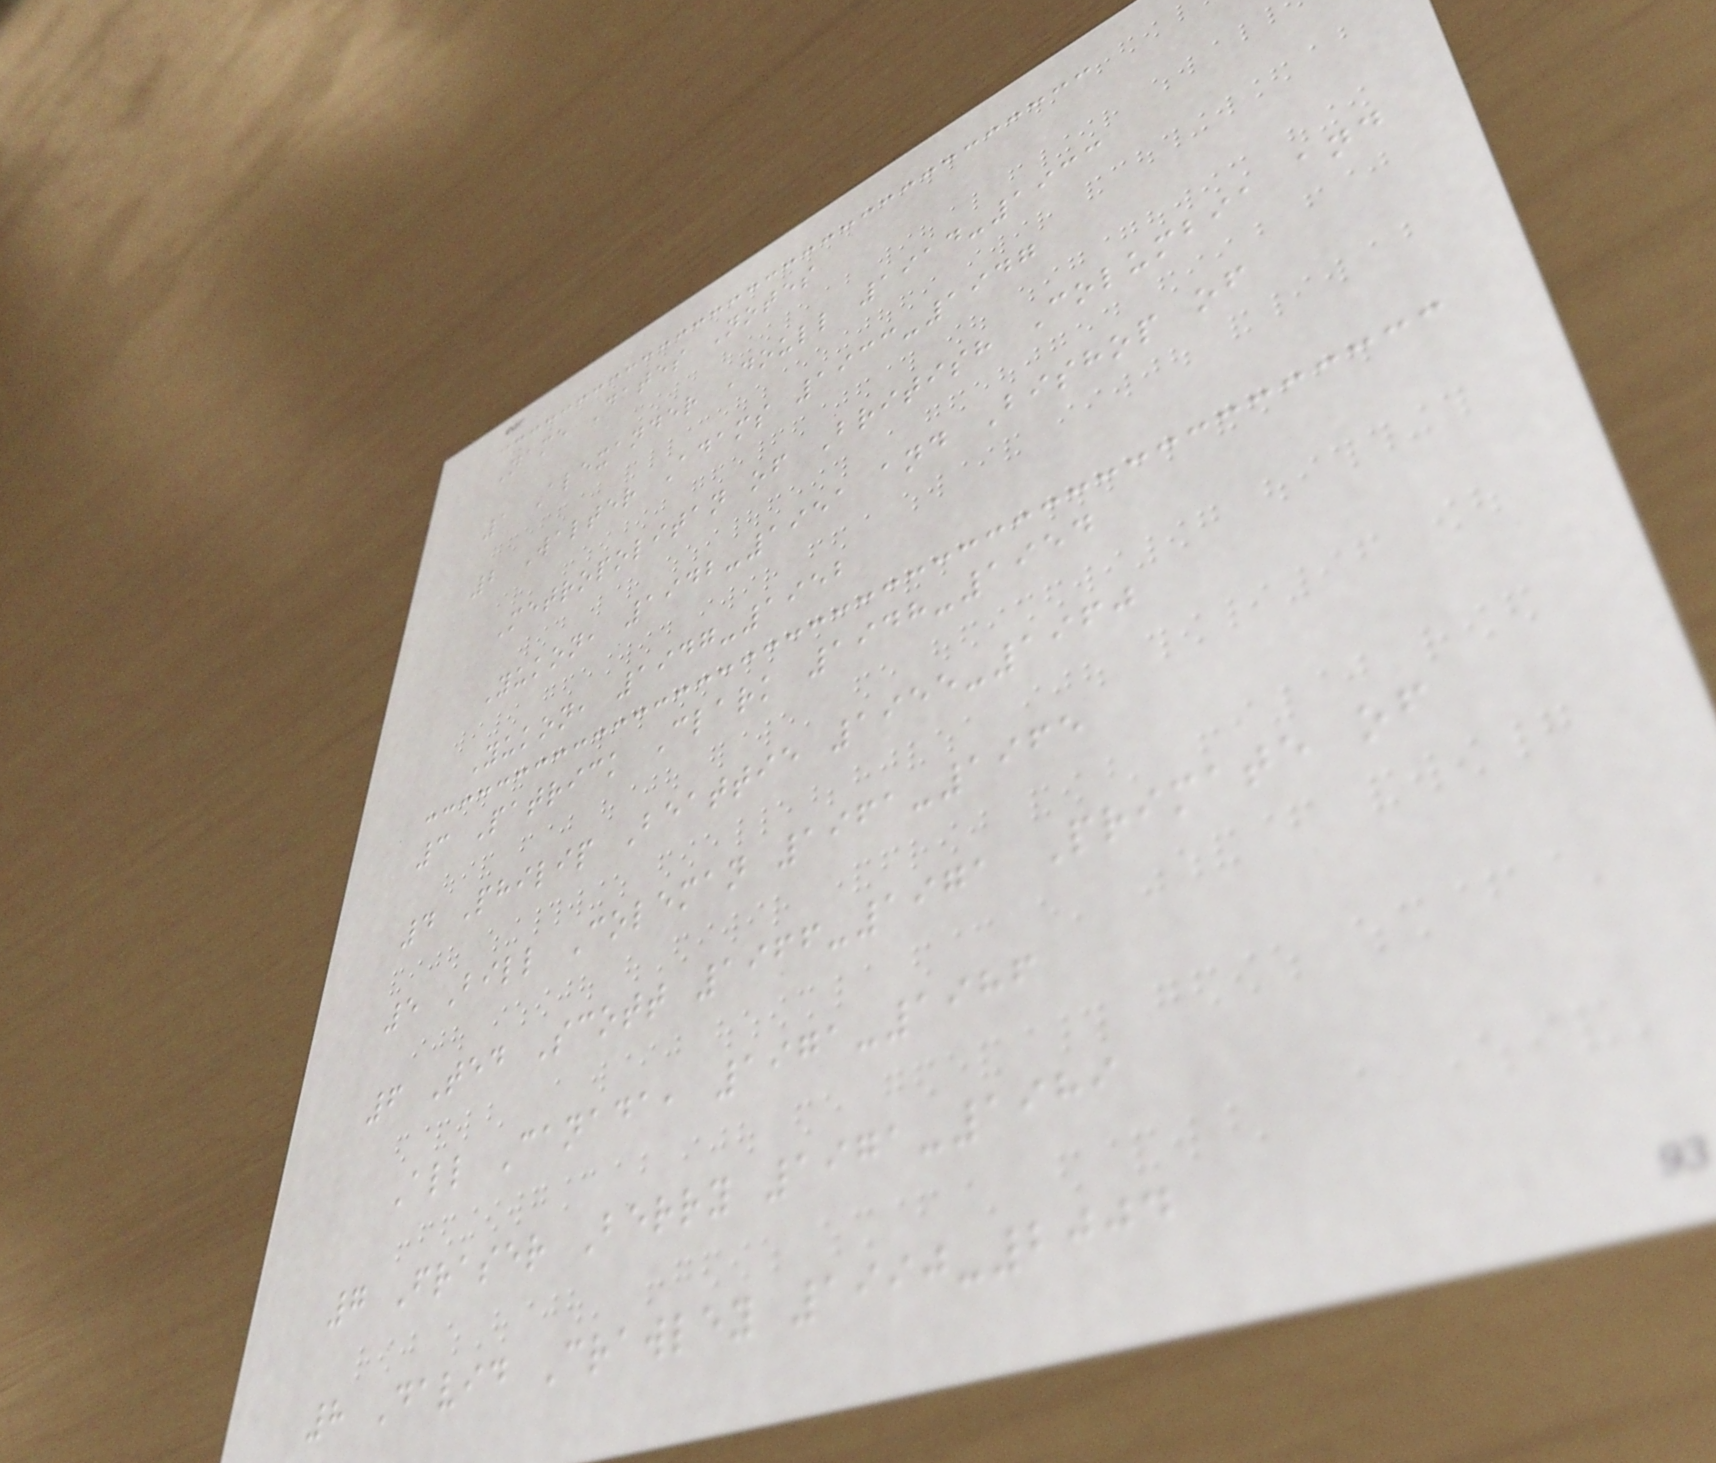Name Dates Notes
1 Alexander Doull 1914-1933
2 Walter Adams 1933-1947
Metropolitan of British Columbia and
Yukon, 1942-1951 and Bishop of
Yukon, 1947-1952
3 Patrick Clark 1948-1954
4 Philip Beattie 1955-1960
5 Bill Coleman 1961-1965
6 Ted Scott 1966-1971 Primate of
All Canada, 1971-1986
7 Fraser Berry 1971-1989
8 David Crawley 1990-2004
